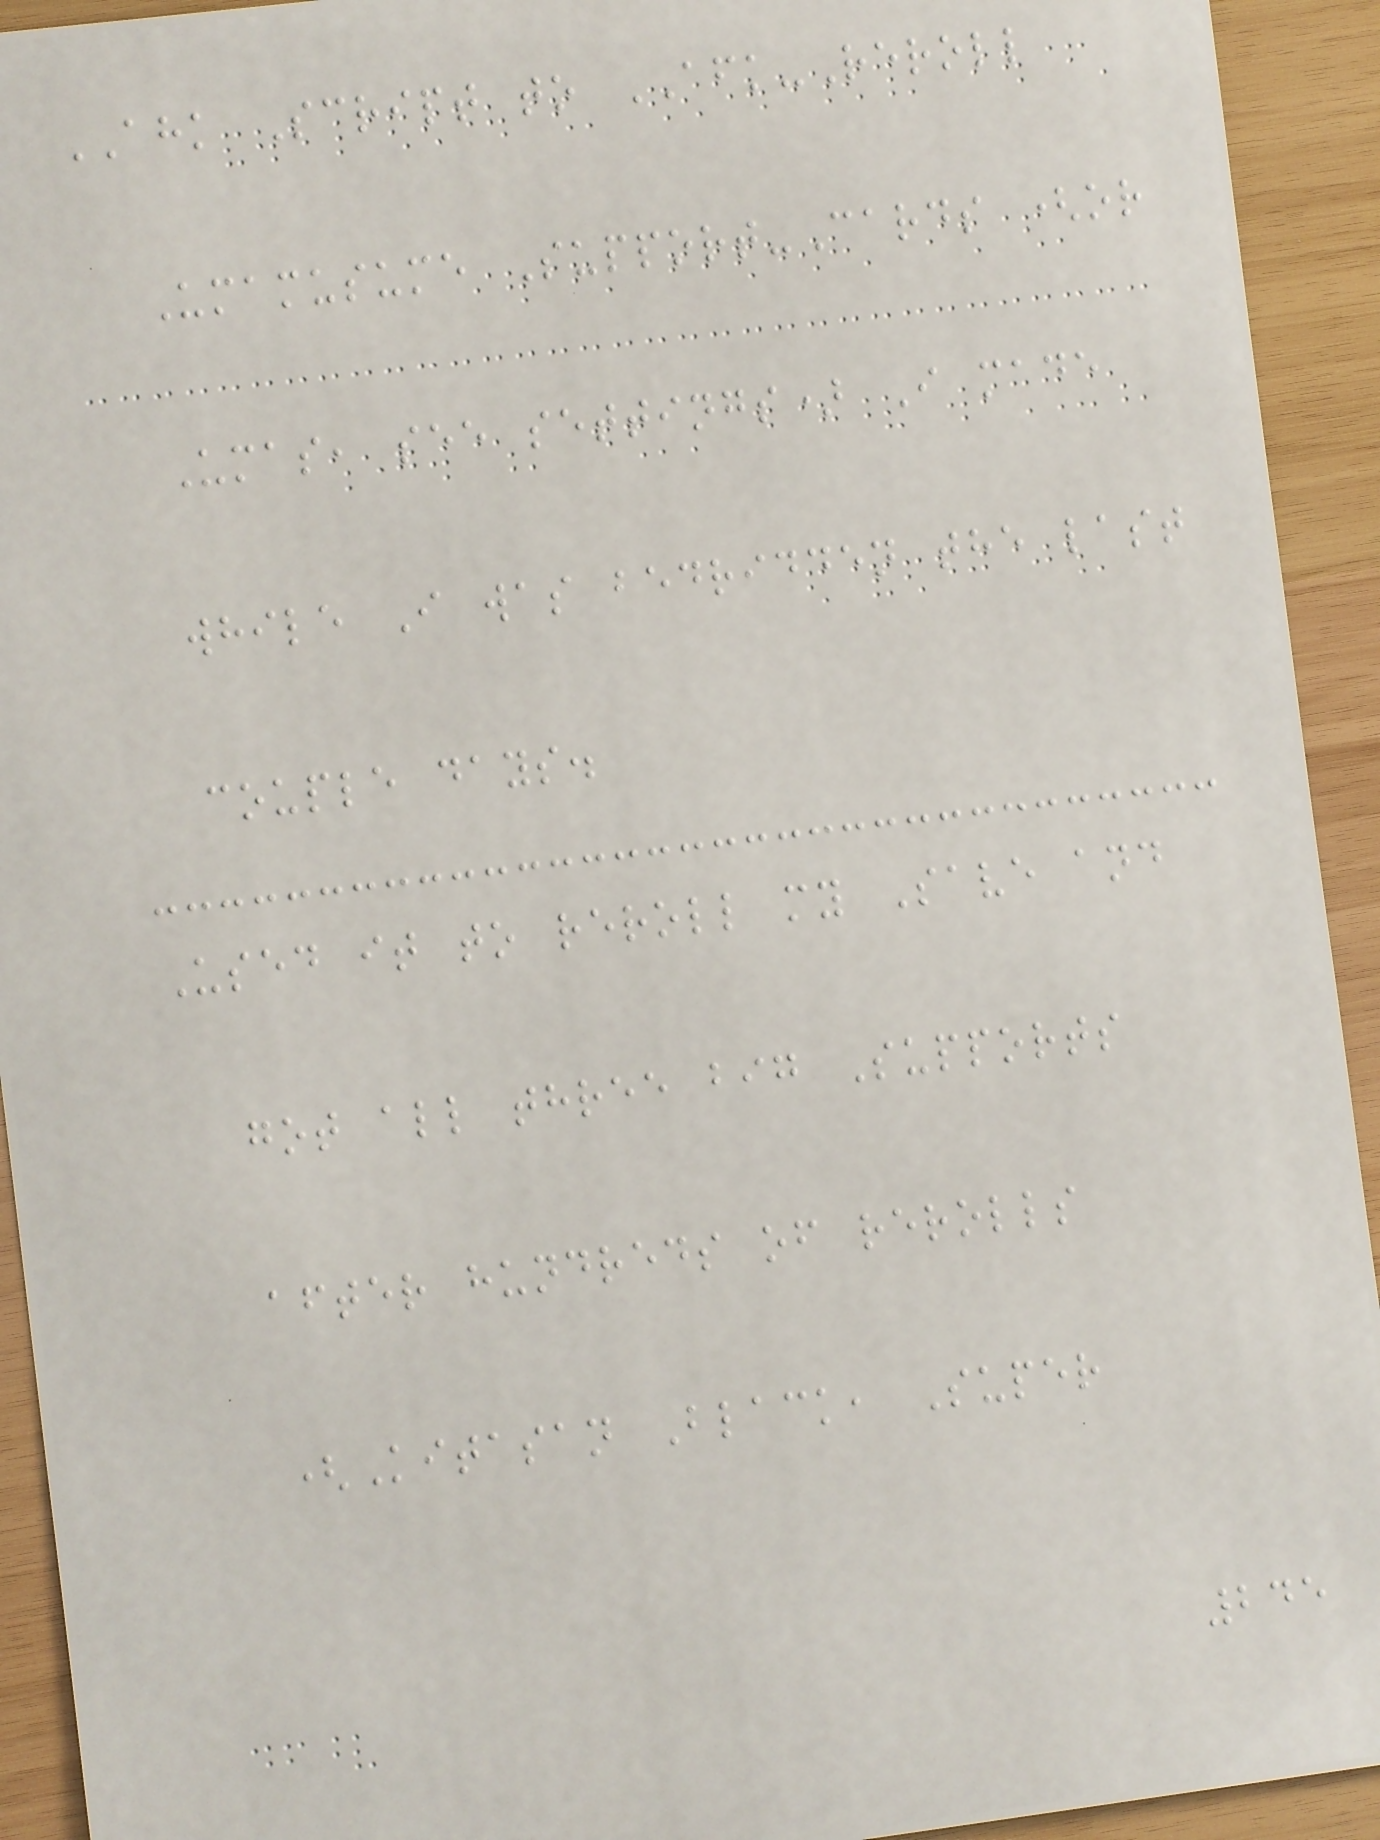AHK Script to AFK-Reroll
Umamusume Support-Cards (or
Umas, see settings) I made
while I was bedridden the last
couple days.
Used it to reroll my Save and
got all three big Supports
after hundreds of rerolls
(Kitasan Black, Super
245
